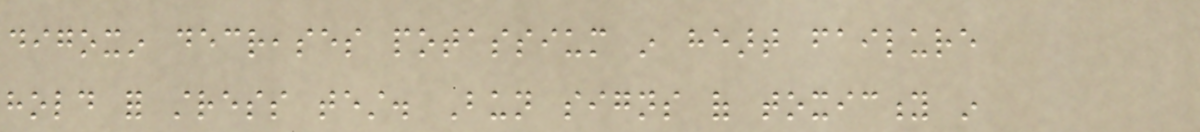digoxin decreases potassium in heart failure
hold for stress test. Bun signs of toxicity in
